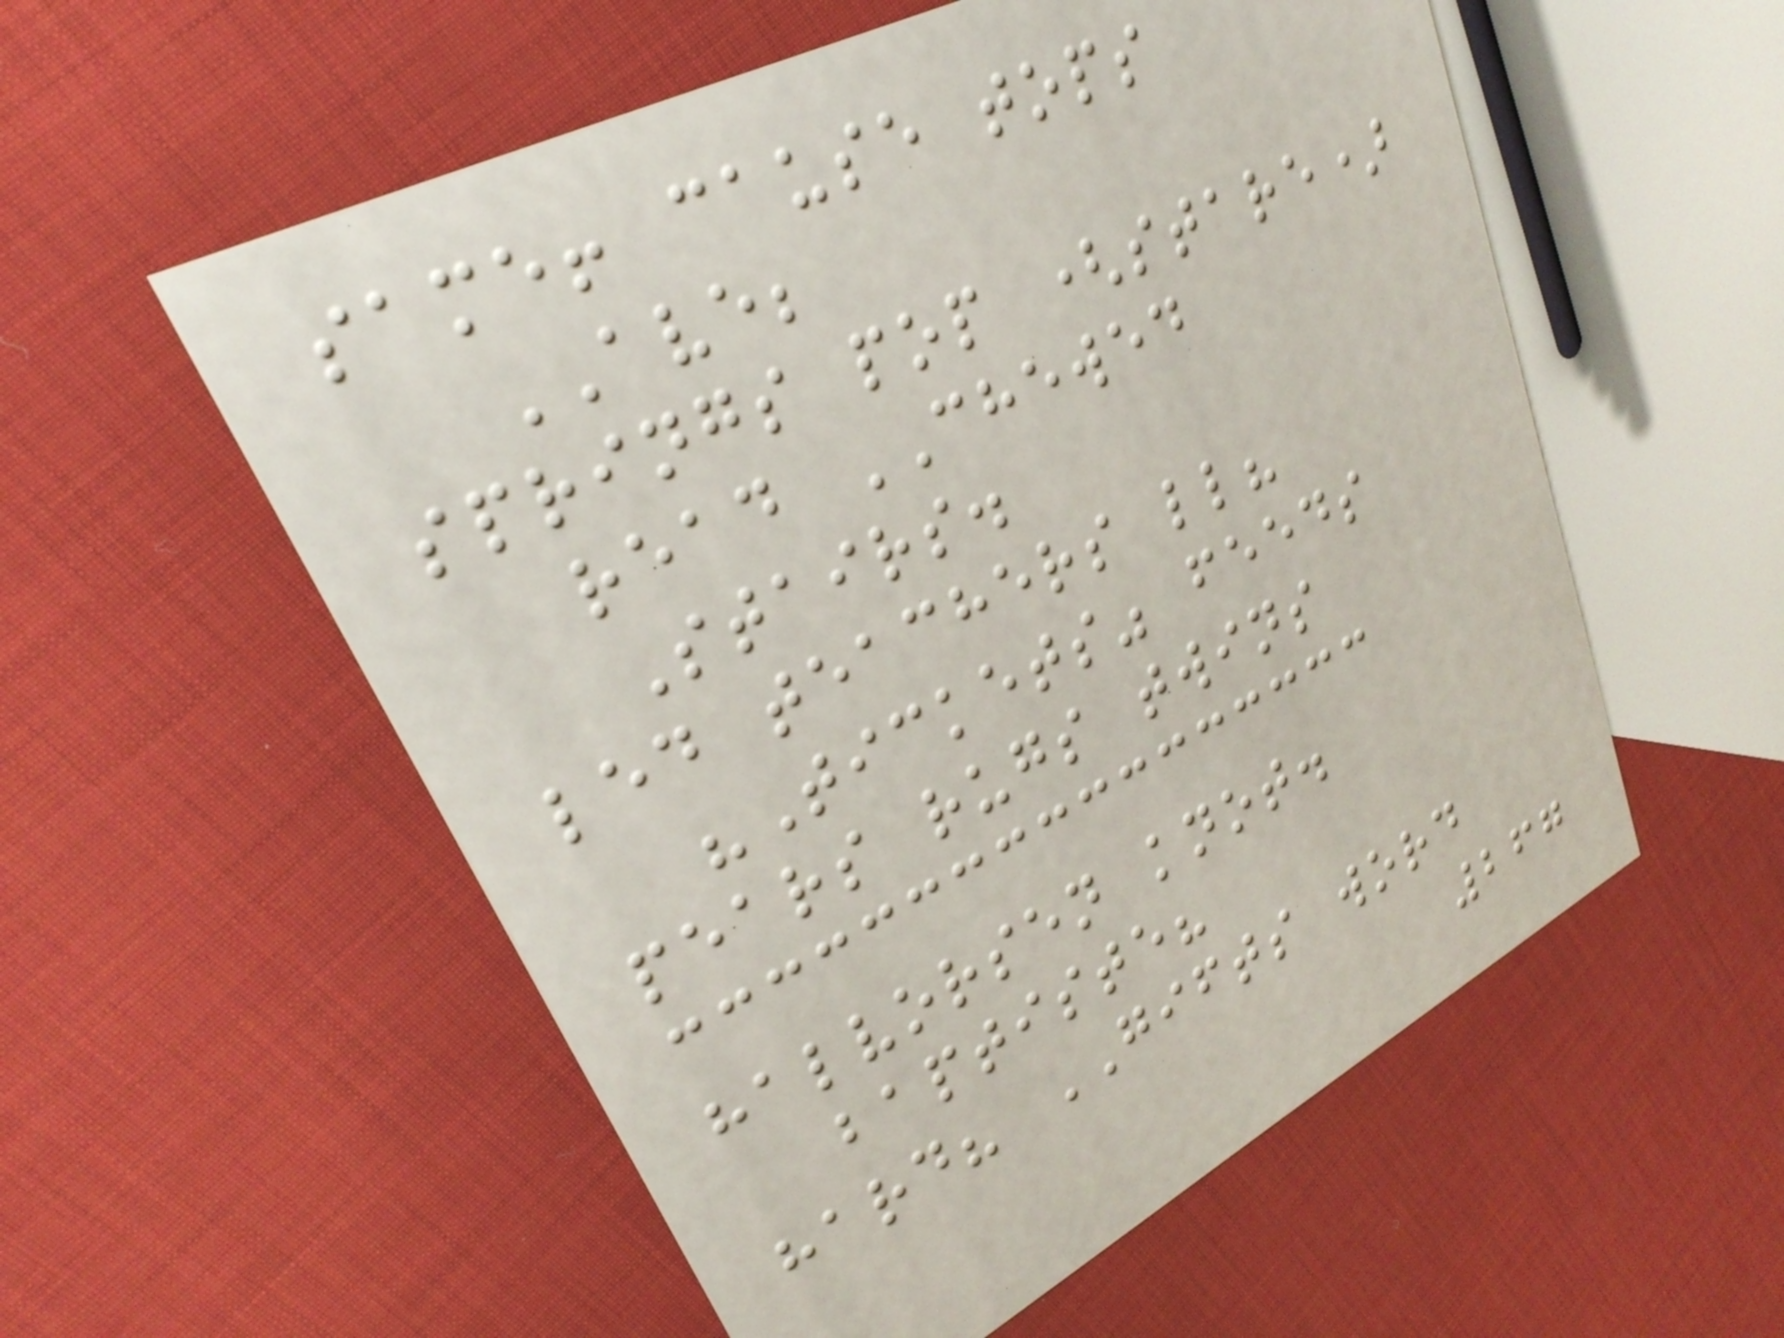same! cause tops
AVE;
springs pop (stare)
read CHEWED
Stairs.
led teachers ll?
"Tickets" feeds
pears rugs twins
halvorsen knot.
baptiste?
hard? GIFTS word
267
